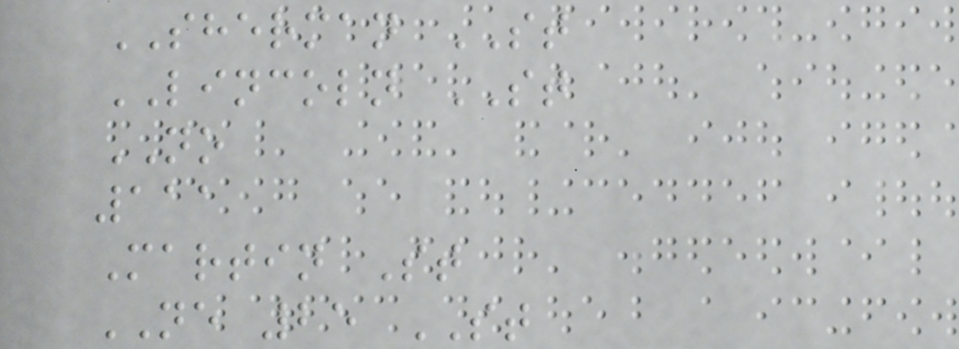SHERMAN ST
LINCOLN ST
NO
111
Martin St
NE 25 ST
